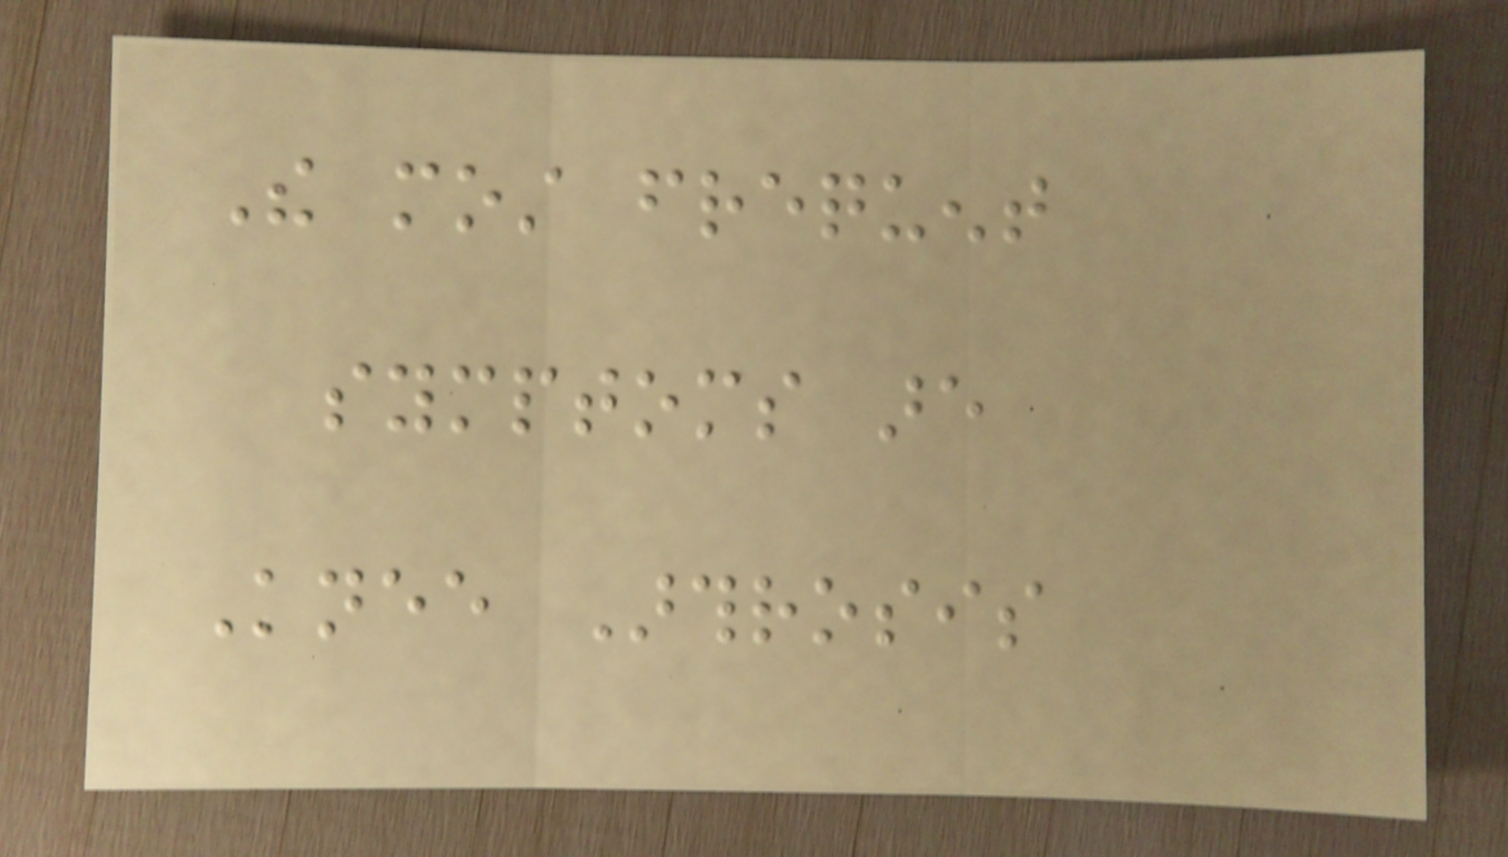The most frequent
symptoms are
Knee Arthrosis
